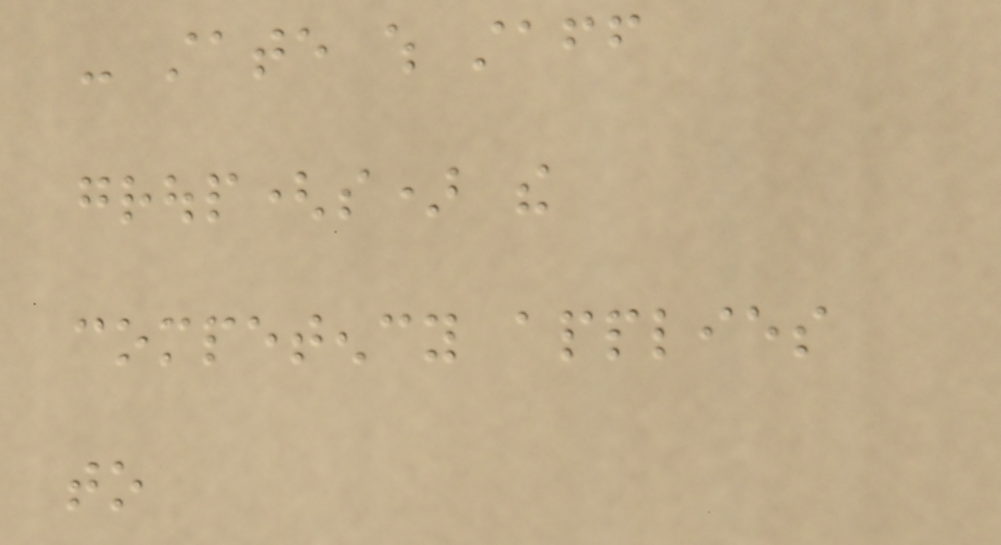- state which staff
group(s) the
competency applies
to
